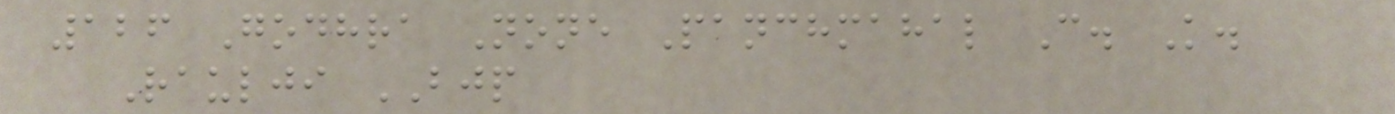126 Godhra None Panchmahal C. K.
Raulji BJP
